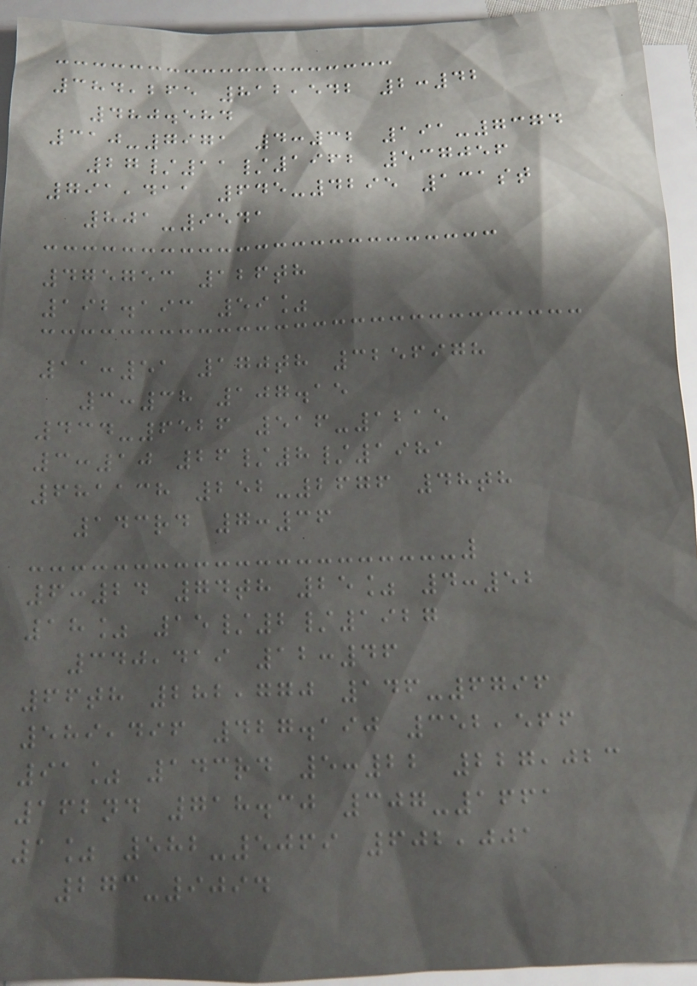384,265 812,542 2:42
480.584
310-7971 4:32 191-7374
27/11/1962 537056
791,411 645-4295 131st
801-9541
475753 126th
192.193 59%
11:51 170th 3256978
3:38 107.15
434-6526 516-1215
3:10 26/8/1981
681138 252-2676 48th
143rd 7:36
6:24 74th 25% 4:52
18% 15/2/1927
340,419 12:46
66th 282,770 146-6796
589,496 427.190 352,566
91% 143rd 5:22 227,023
162nd 718.30 307-1661
1% 582-5069 602,001
273-9094
